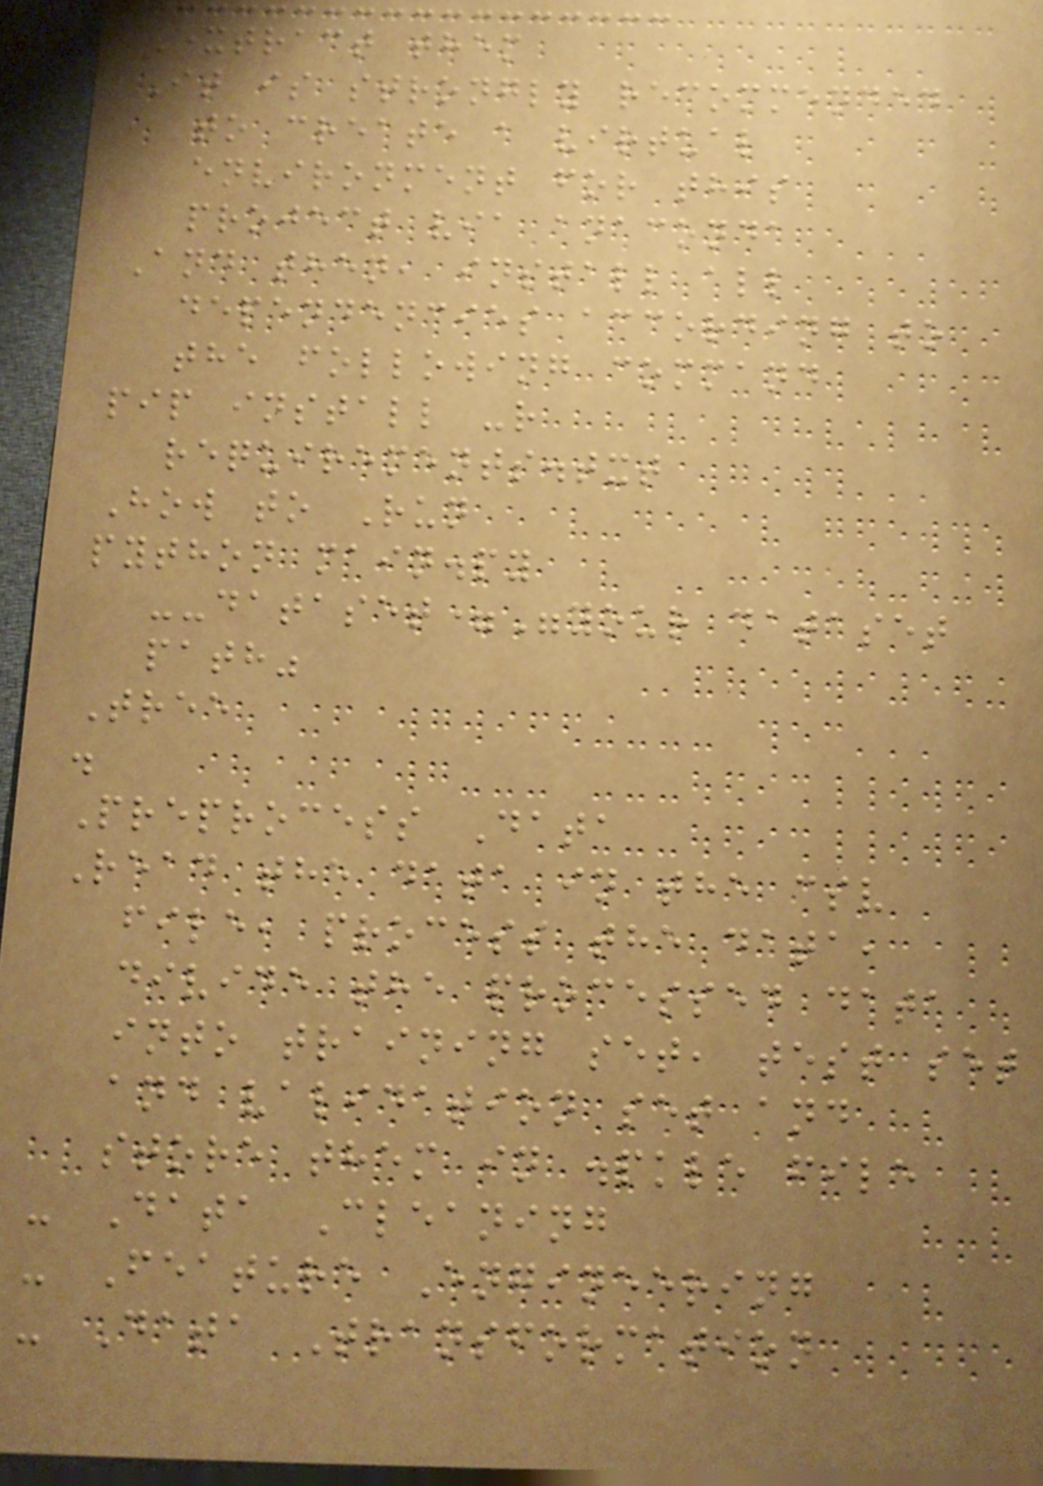Extract them
It is strongly recommended
to create a virtual
environment for this
project via anaconda
And then, install all
dependencies according to
the following command
pip install -r
requirements.txt
How to Run
python main.py
--dataset="your dataset
path"
Tree
.
Preprocess Data
Read the data in the csv
file, process the data,
divide the processed data
into training set, test set
and validation set and
store them in .pkle file
- Data Cleaning
- Feature Engineering
- Data Transformation
